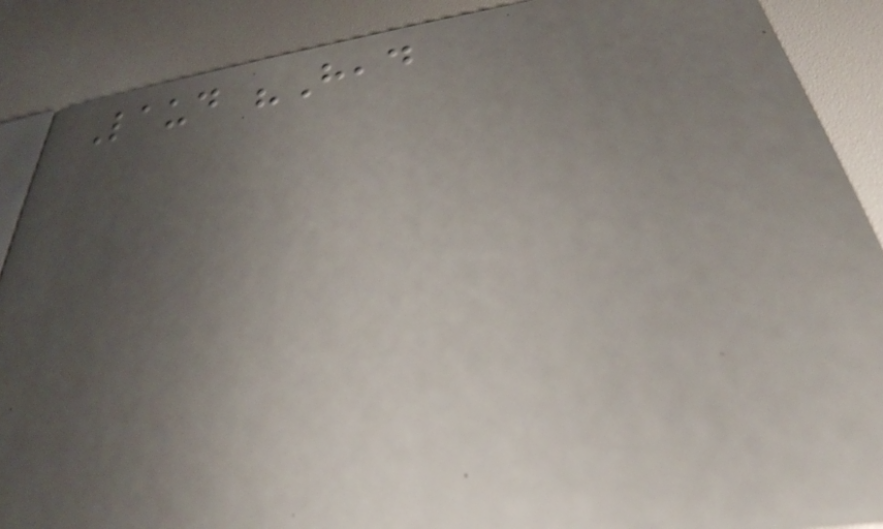Laud "Head
